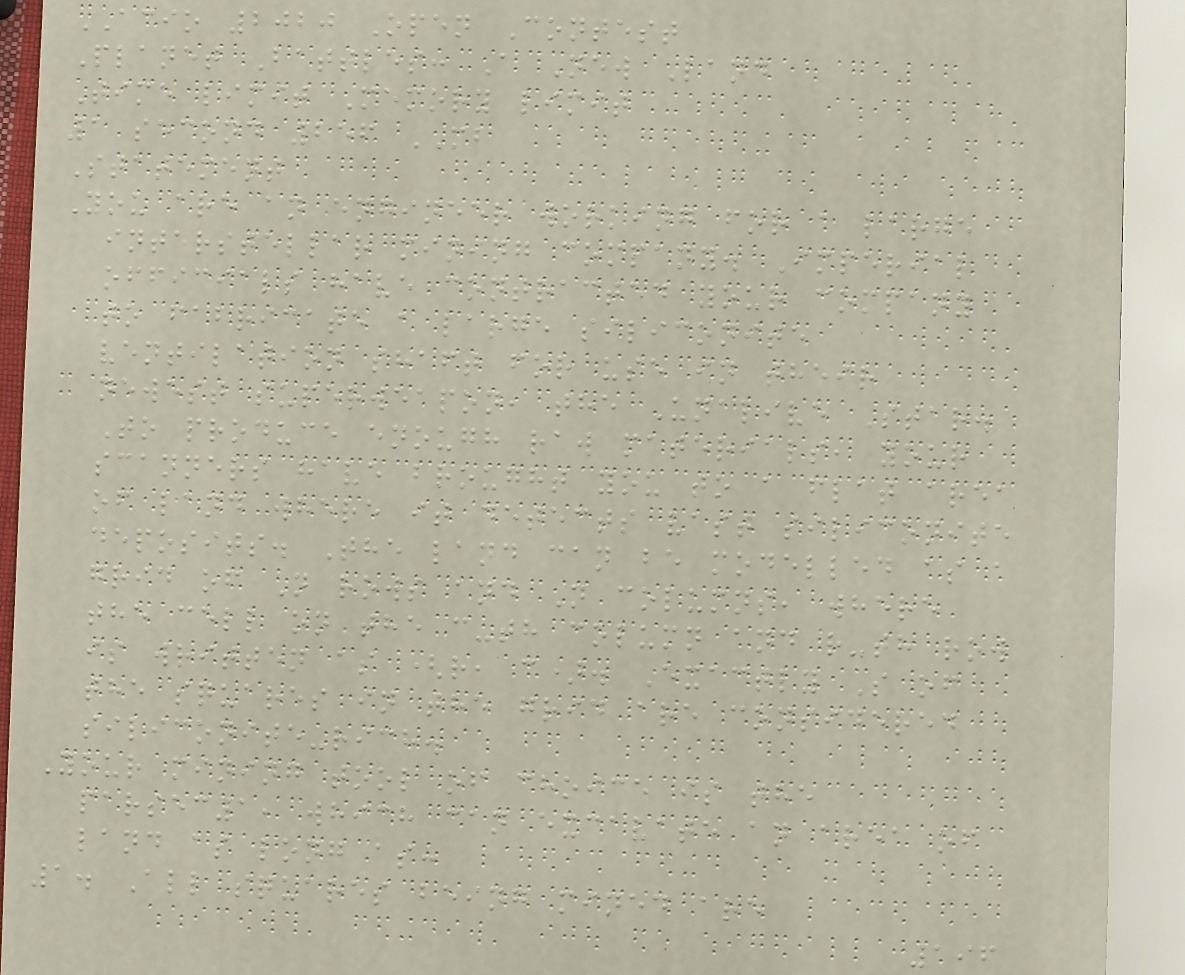ACIO 2020 Open Contest
Planet Battles: A New Land
Time limit Memory limit
1 second 256 MB
Statement
You are an engineer working for a large
interstellar mining company. Imperial
officials have contracted your company
to fabricate a large siliconite
ventilation shaft for use in their
newest superweapon, the Unalive Star.
To produce enough raw materials, your
scanners have brought you to a flat area
of land where it detects vast siliconite
deposits. The land can be modelled as a
grid of N rows and N columns, where
the cell on the c-th column and r-th row
is written as (r, c). Exactly S of
the squares in the grid are considered
siliconite-rich.
Your mining tool of choice is the
parsec1, which can excavate an area of
land as long as:
1. All squares being mined are
196
